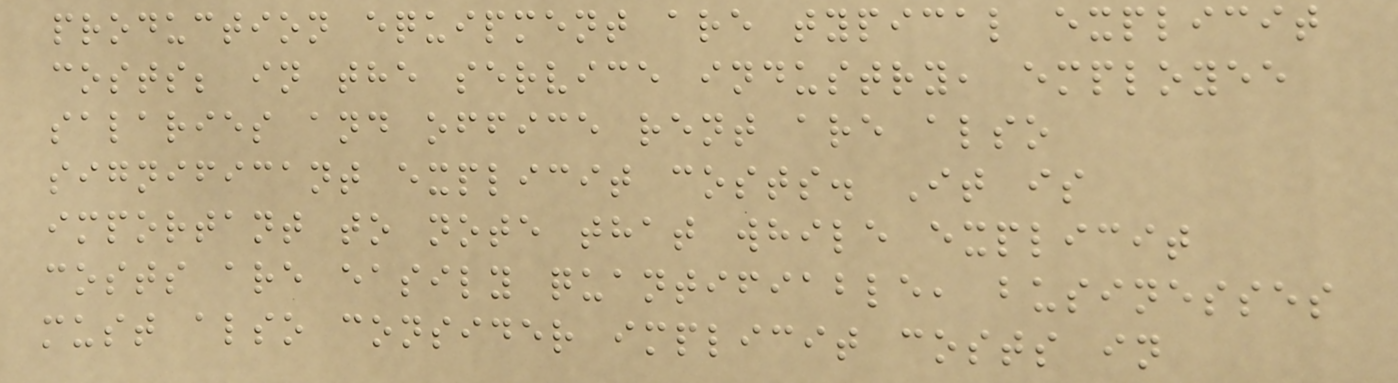production equipment are typical explicit
costs; in the service industry, employee
salaries and office rent are also
significant explicit costs. It is
important to note that while explicit
costs are easily quantifiable, businesses
must also consider implicit costs in
